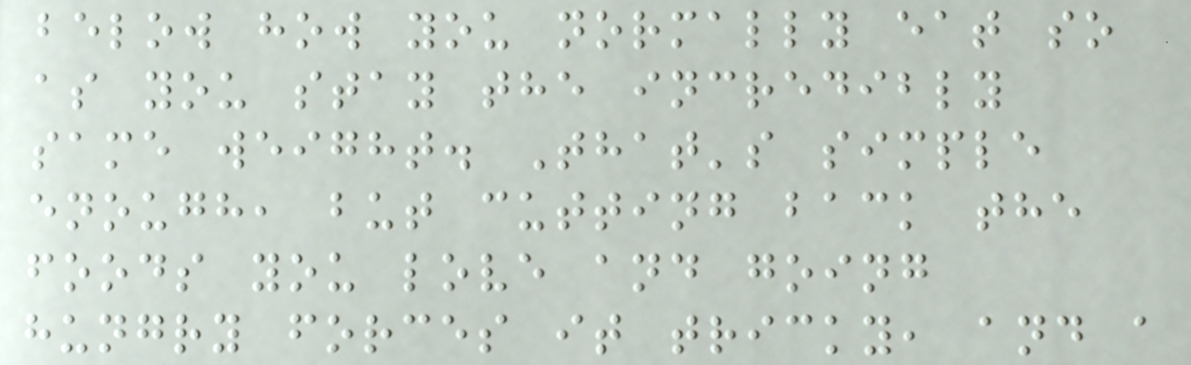below how you normally eat so
as you stay the incredibly
same weight. That's simple
enough, but cutting back the
foods you love and going
hungry forces it tricky, and a
